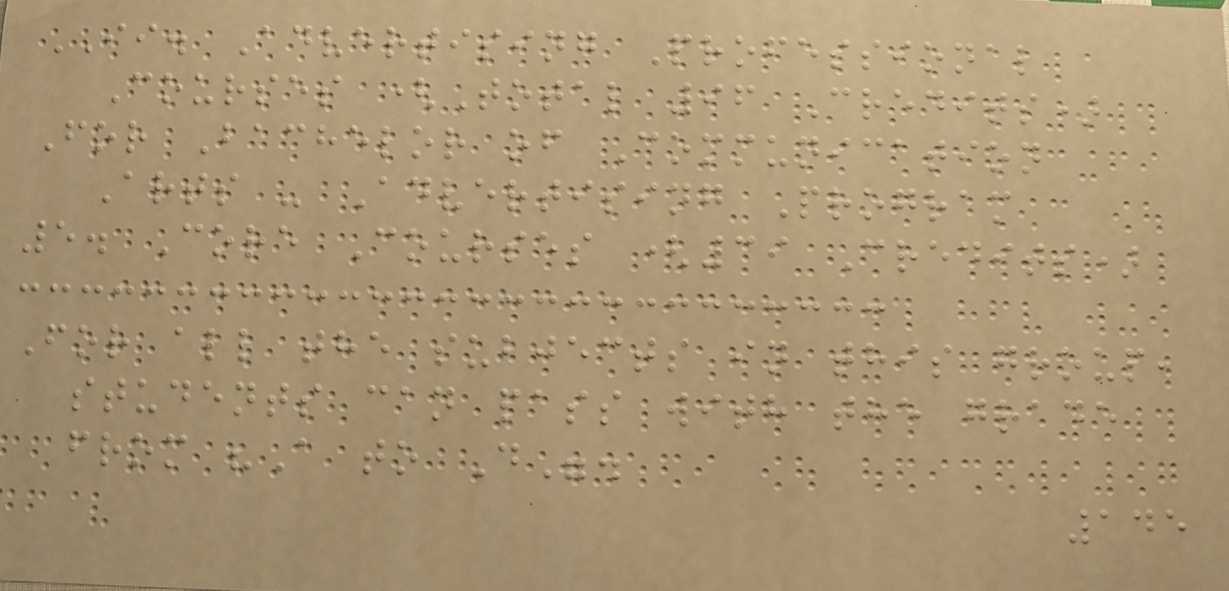II. Advertising Professional
Courses (Total 96 Credits)
For Bachelor of Communication
Arts - Advertising Program
5. Core Courses (39 Credits)
For all the subjects in this group,
students can pass with the grade
from "A to D".
145
